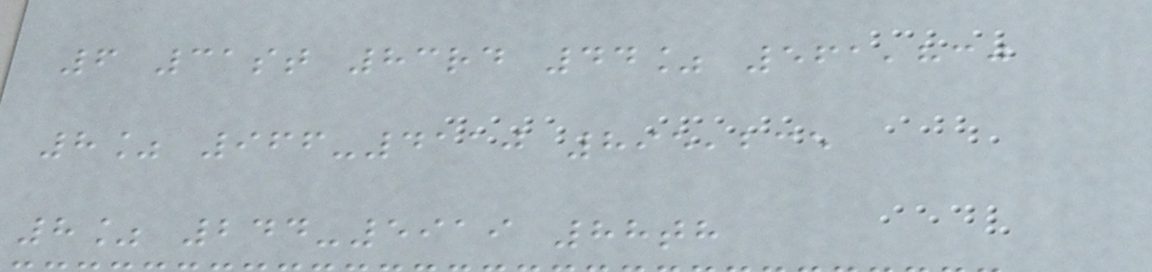6 31st 83rd 44% 561,830
8% 966-4110 895,235
8% 244-5919 88th
